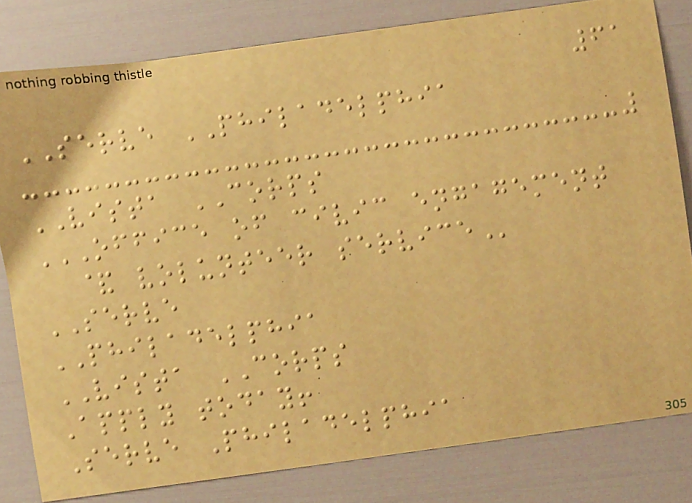61
SERVE PHILADELPHIA
VISTA CORPS
OFFICE OF CIVIC ENGAGEMENT
& VOLUNTEER SERVICE
SERVE
PHILADELPHIA
VISTA CORPS
Apply today!
Serve Philadelphia
